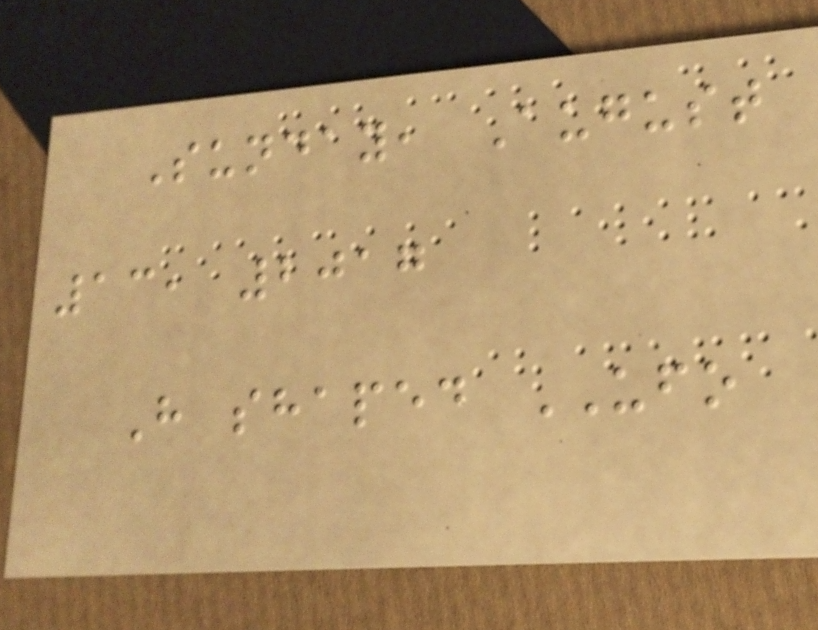Sunday, August
13, 2017
H shaped UFO
